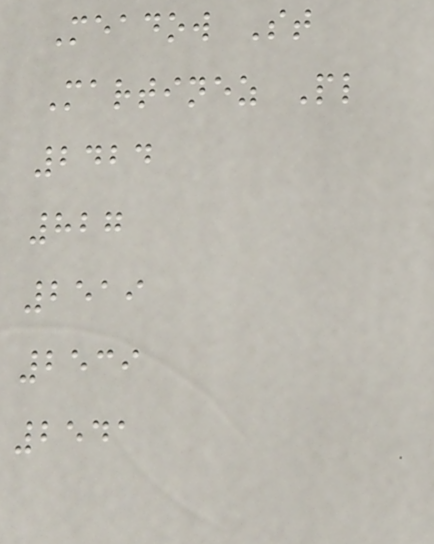Meadow St
Martinez Pl
2424
827
2519
2539
2541
